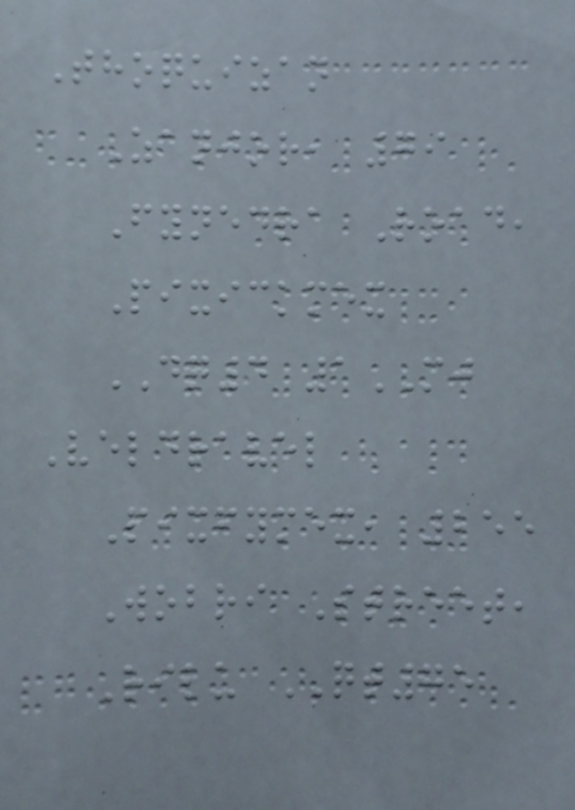Thoquizan
Zanjor, 79
Fynedra Road,
Pixickmex
DQ4 1MJ
Veldravel
Pixfymex, 255
Wobri Street,
Rilu QT75
